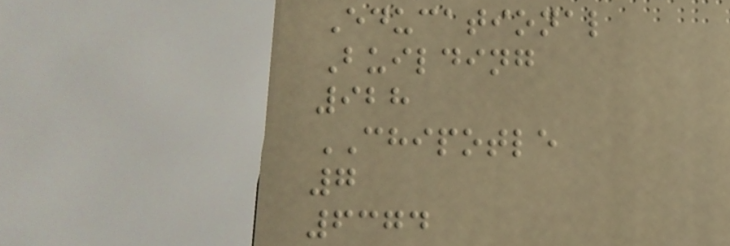Educational
Building
928
CHIPOTLE
7
6374
